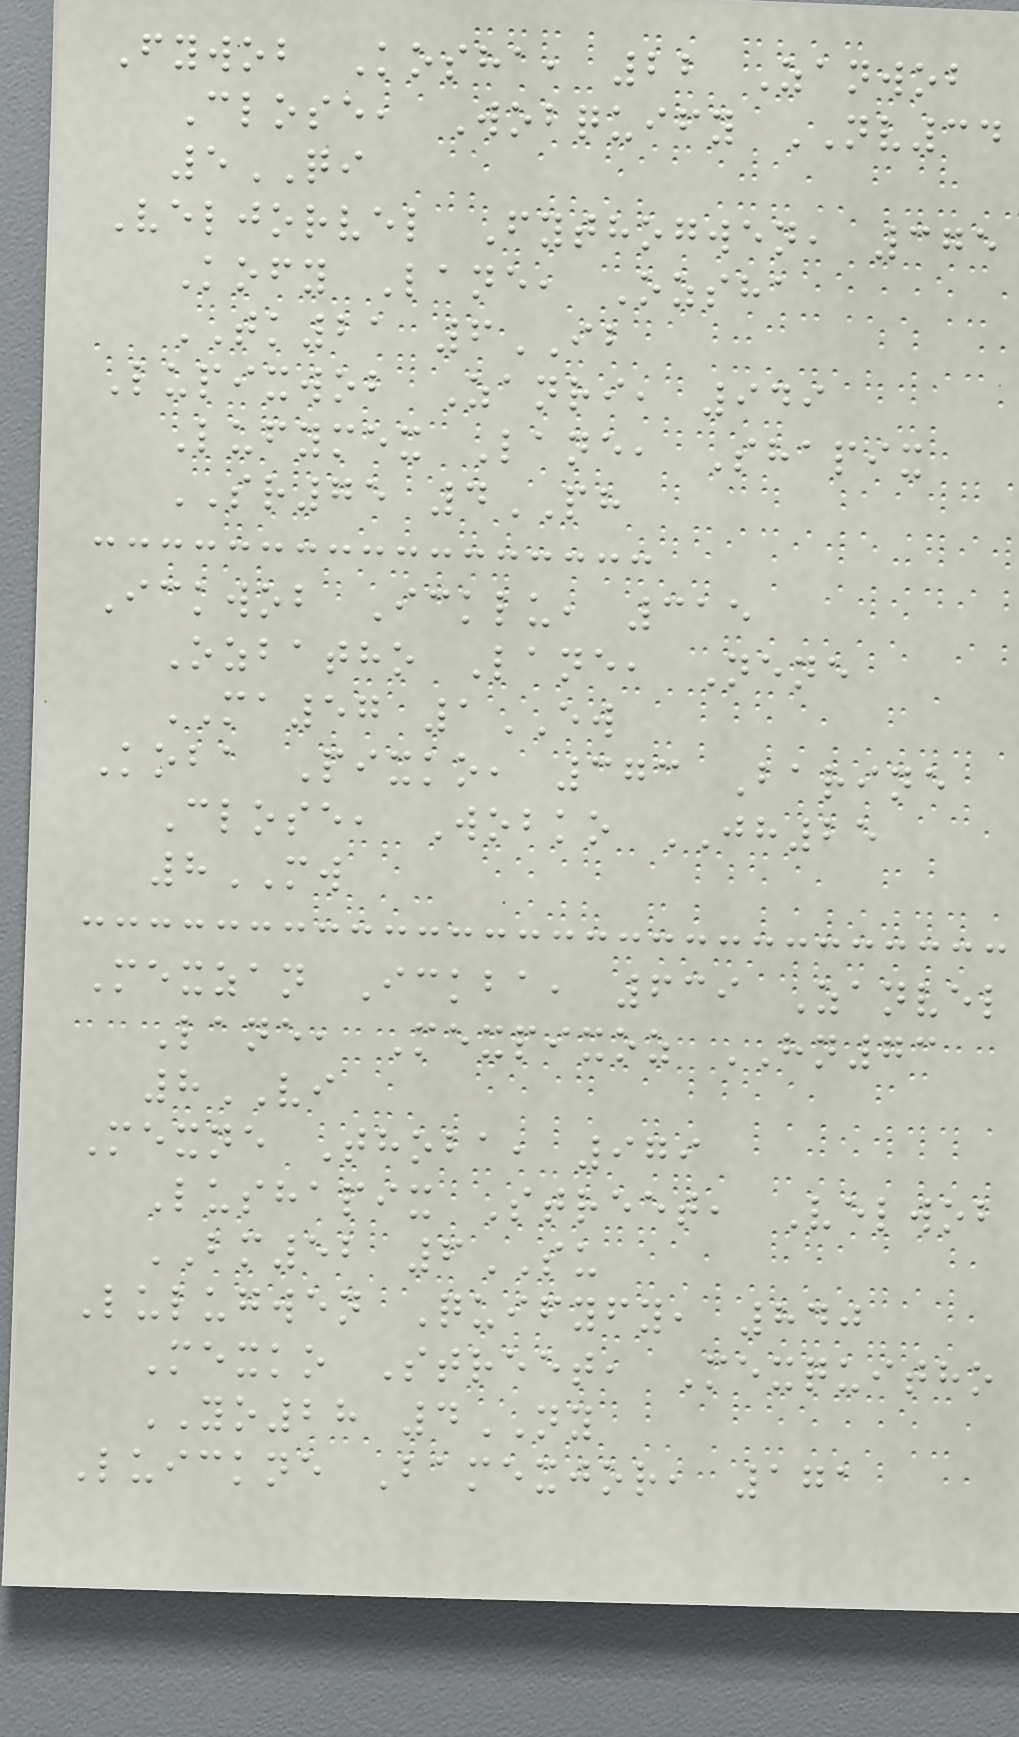Fywob Kosha, 22 Zanwob
Close, Wobquify NV34
5QI
Veljorvel Fythogwen, 375
Kofy Lane, Ozsha
TK21 6IB
Lupixwob Zanri, 949
Lufymex Lane, Shapix
SR75 4PH
Ickwob Icklu, 315
Ozbatho Lane, Nene
MA57 1EW
Koba Pixko, 373 Barine
Close, Wobko JH25
8MW
Mexzan Ickba, 639 Zanvel
Lane, Mexpixoz HN73
8VI
Mexne Thoba, 979
Lushapix Street, Velwob
BM52 6SU
Lulugwen Quifyfy, 840
Mexko Street, Mexquitho
YO28 4NY
Luickne Bamexjor, 171
